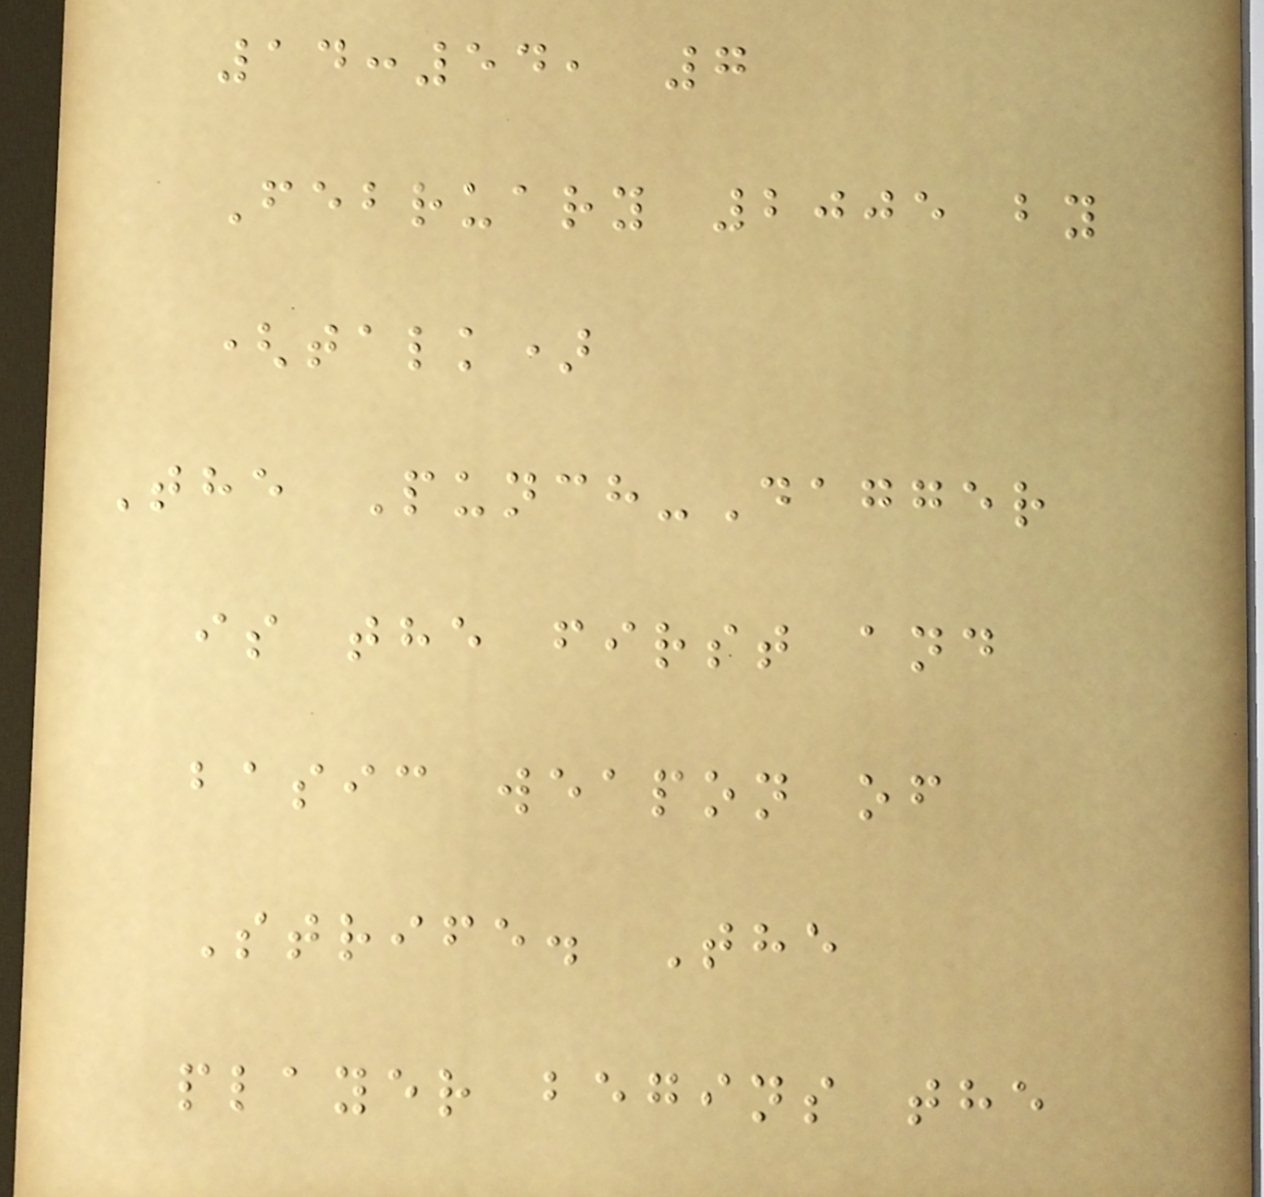14:54, 7
February 2005 by
(talk)
The Punch-Dagger
is the first and
basic weapon of
Strife. The
player begins the
